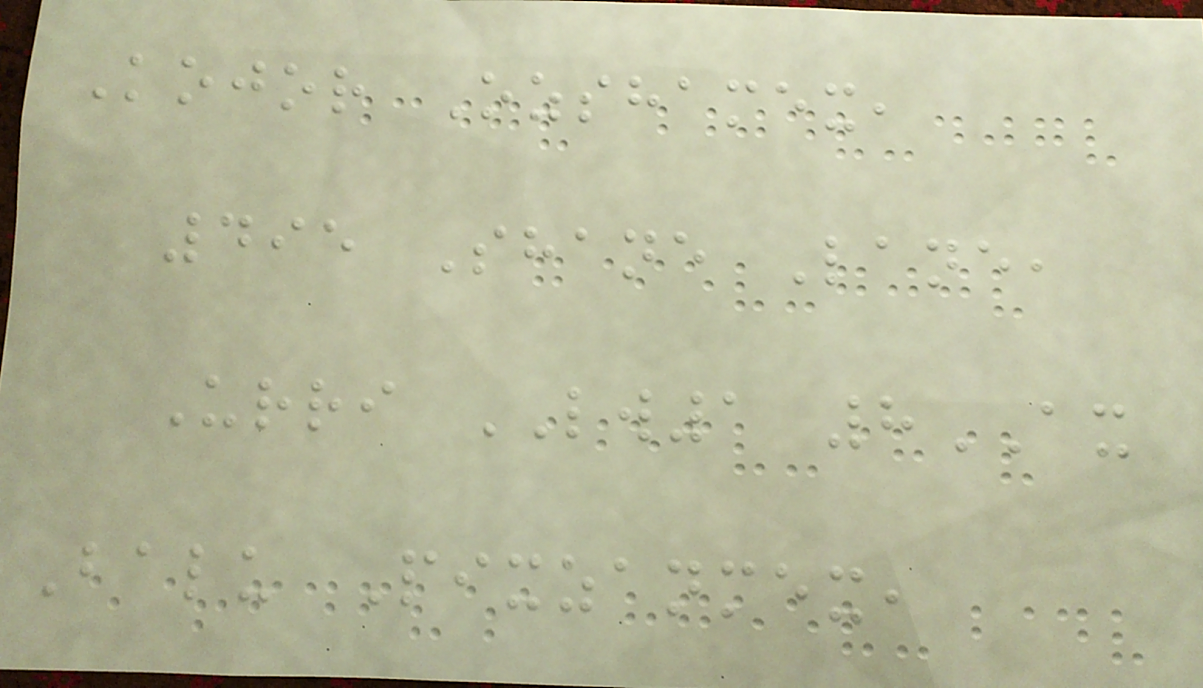Kojor Ozshamex,
495 Shane Lane,
Urri LW1 8AX
Balu Pixzanmex,
